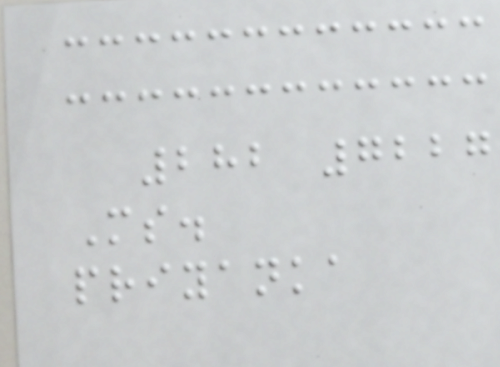282 7227
Ms.
priyanka
